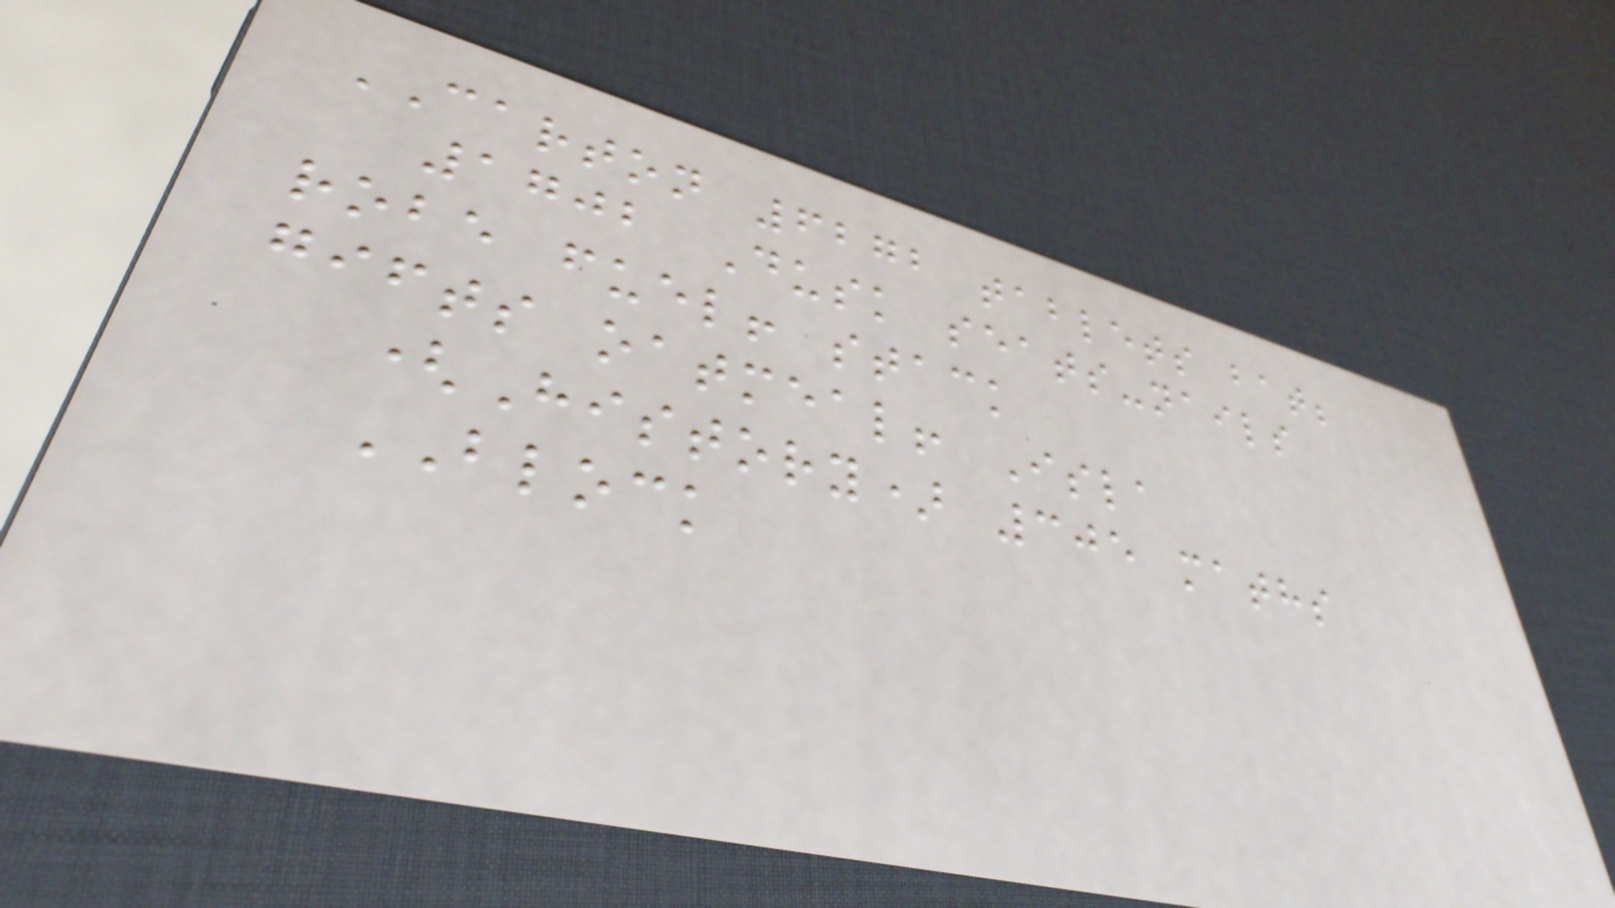CARTON 6272 tablets bat;
1702 Dusk seats-nails
robe fuel! stack
gifts oatmeal! Isla
(History) 305 maths
BLOCK
